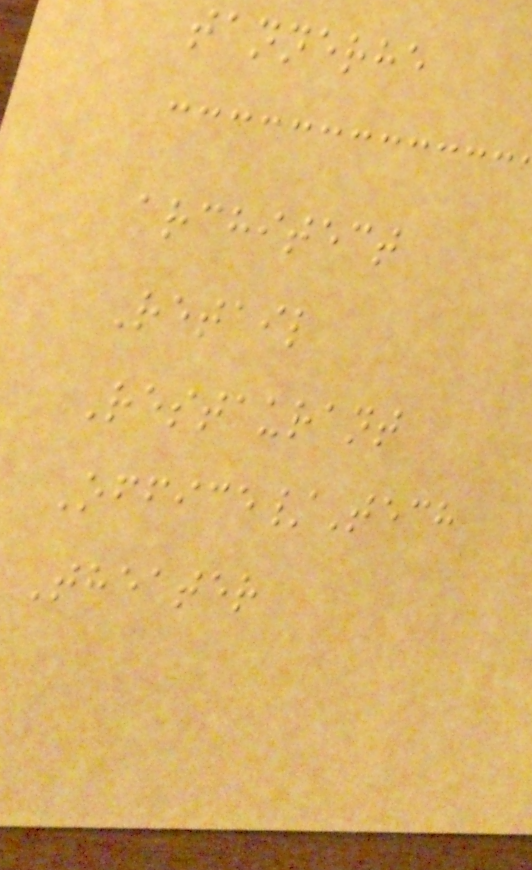tannerhe
architect
Retail
Restaurant
Office/Tech
Theater
